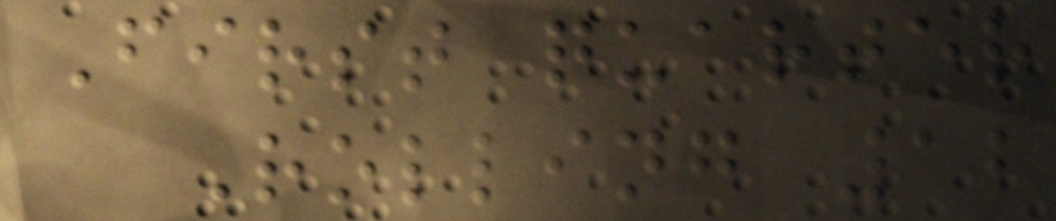First quarter
Rolling 12
